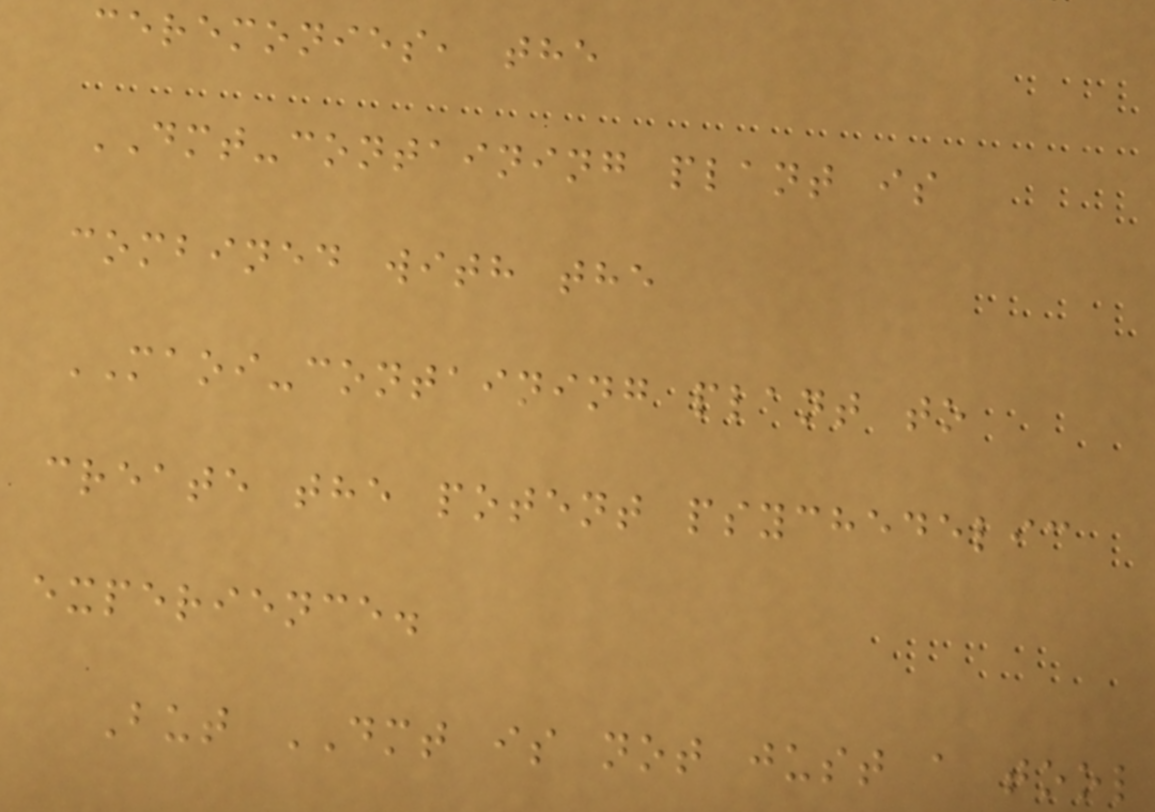ceremonies, the
DMT-containing plant is
combined with the
MAOI-containing plant to
create the potent psychedelic
experience.
But DMT is not just a tool
